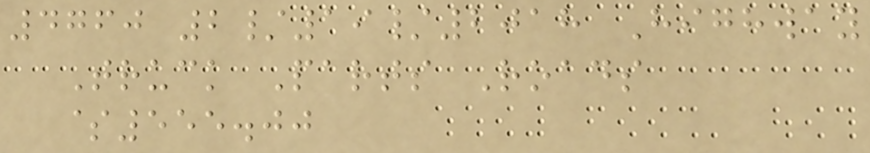4760 2/19/2018 Highway
Truck Parts Roads
$555.00
